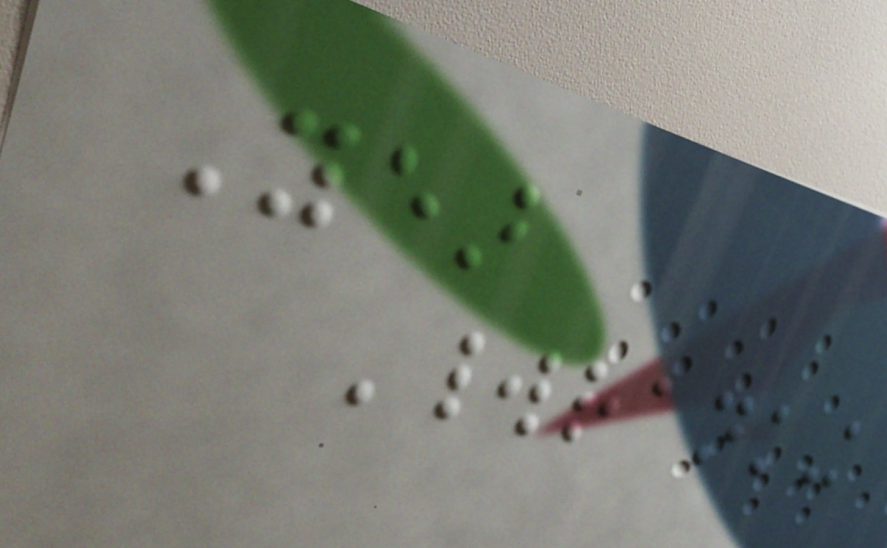Year
Worldranking
